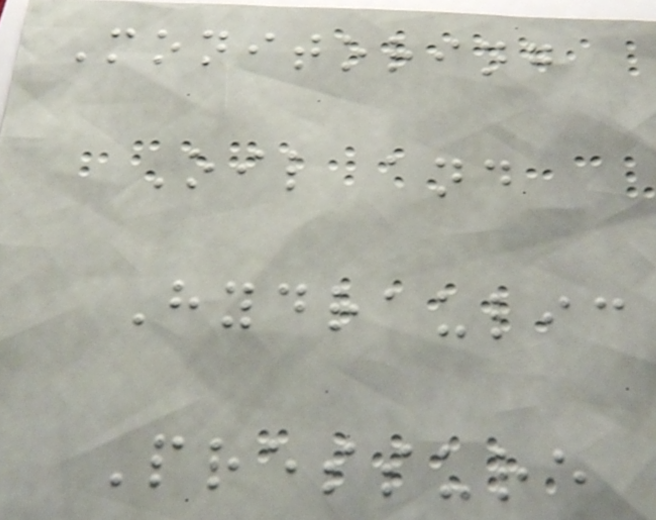Monitoring
Oil and
Hydraulic
Pressure
